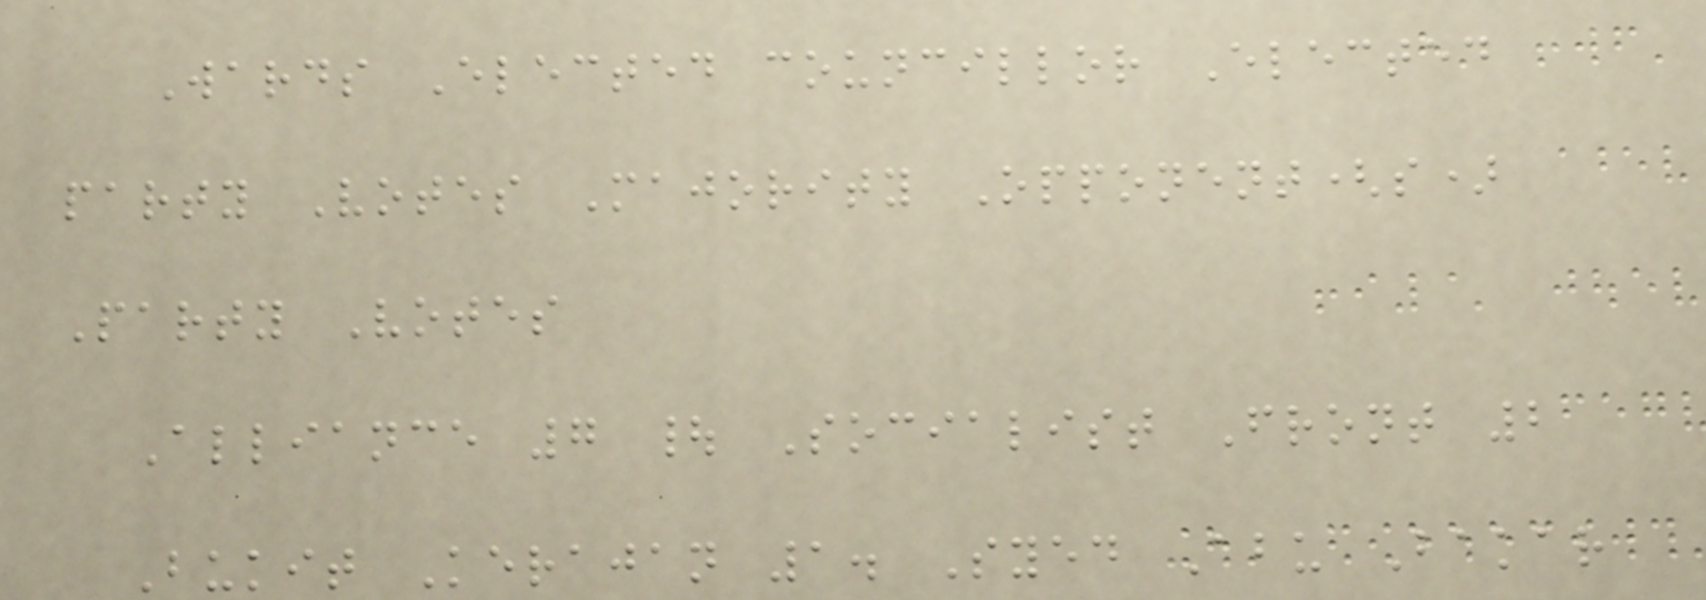Wards Elected councillor Elected
party Votes Majority Opponent(s)
Party Votes
Alliance 7 | Socialist Front 2
Bukit Kerajan 1. Syed Abu Bakar
